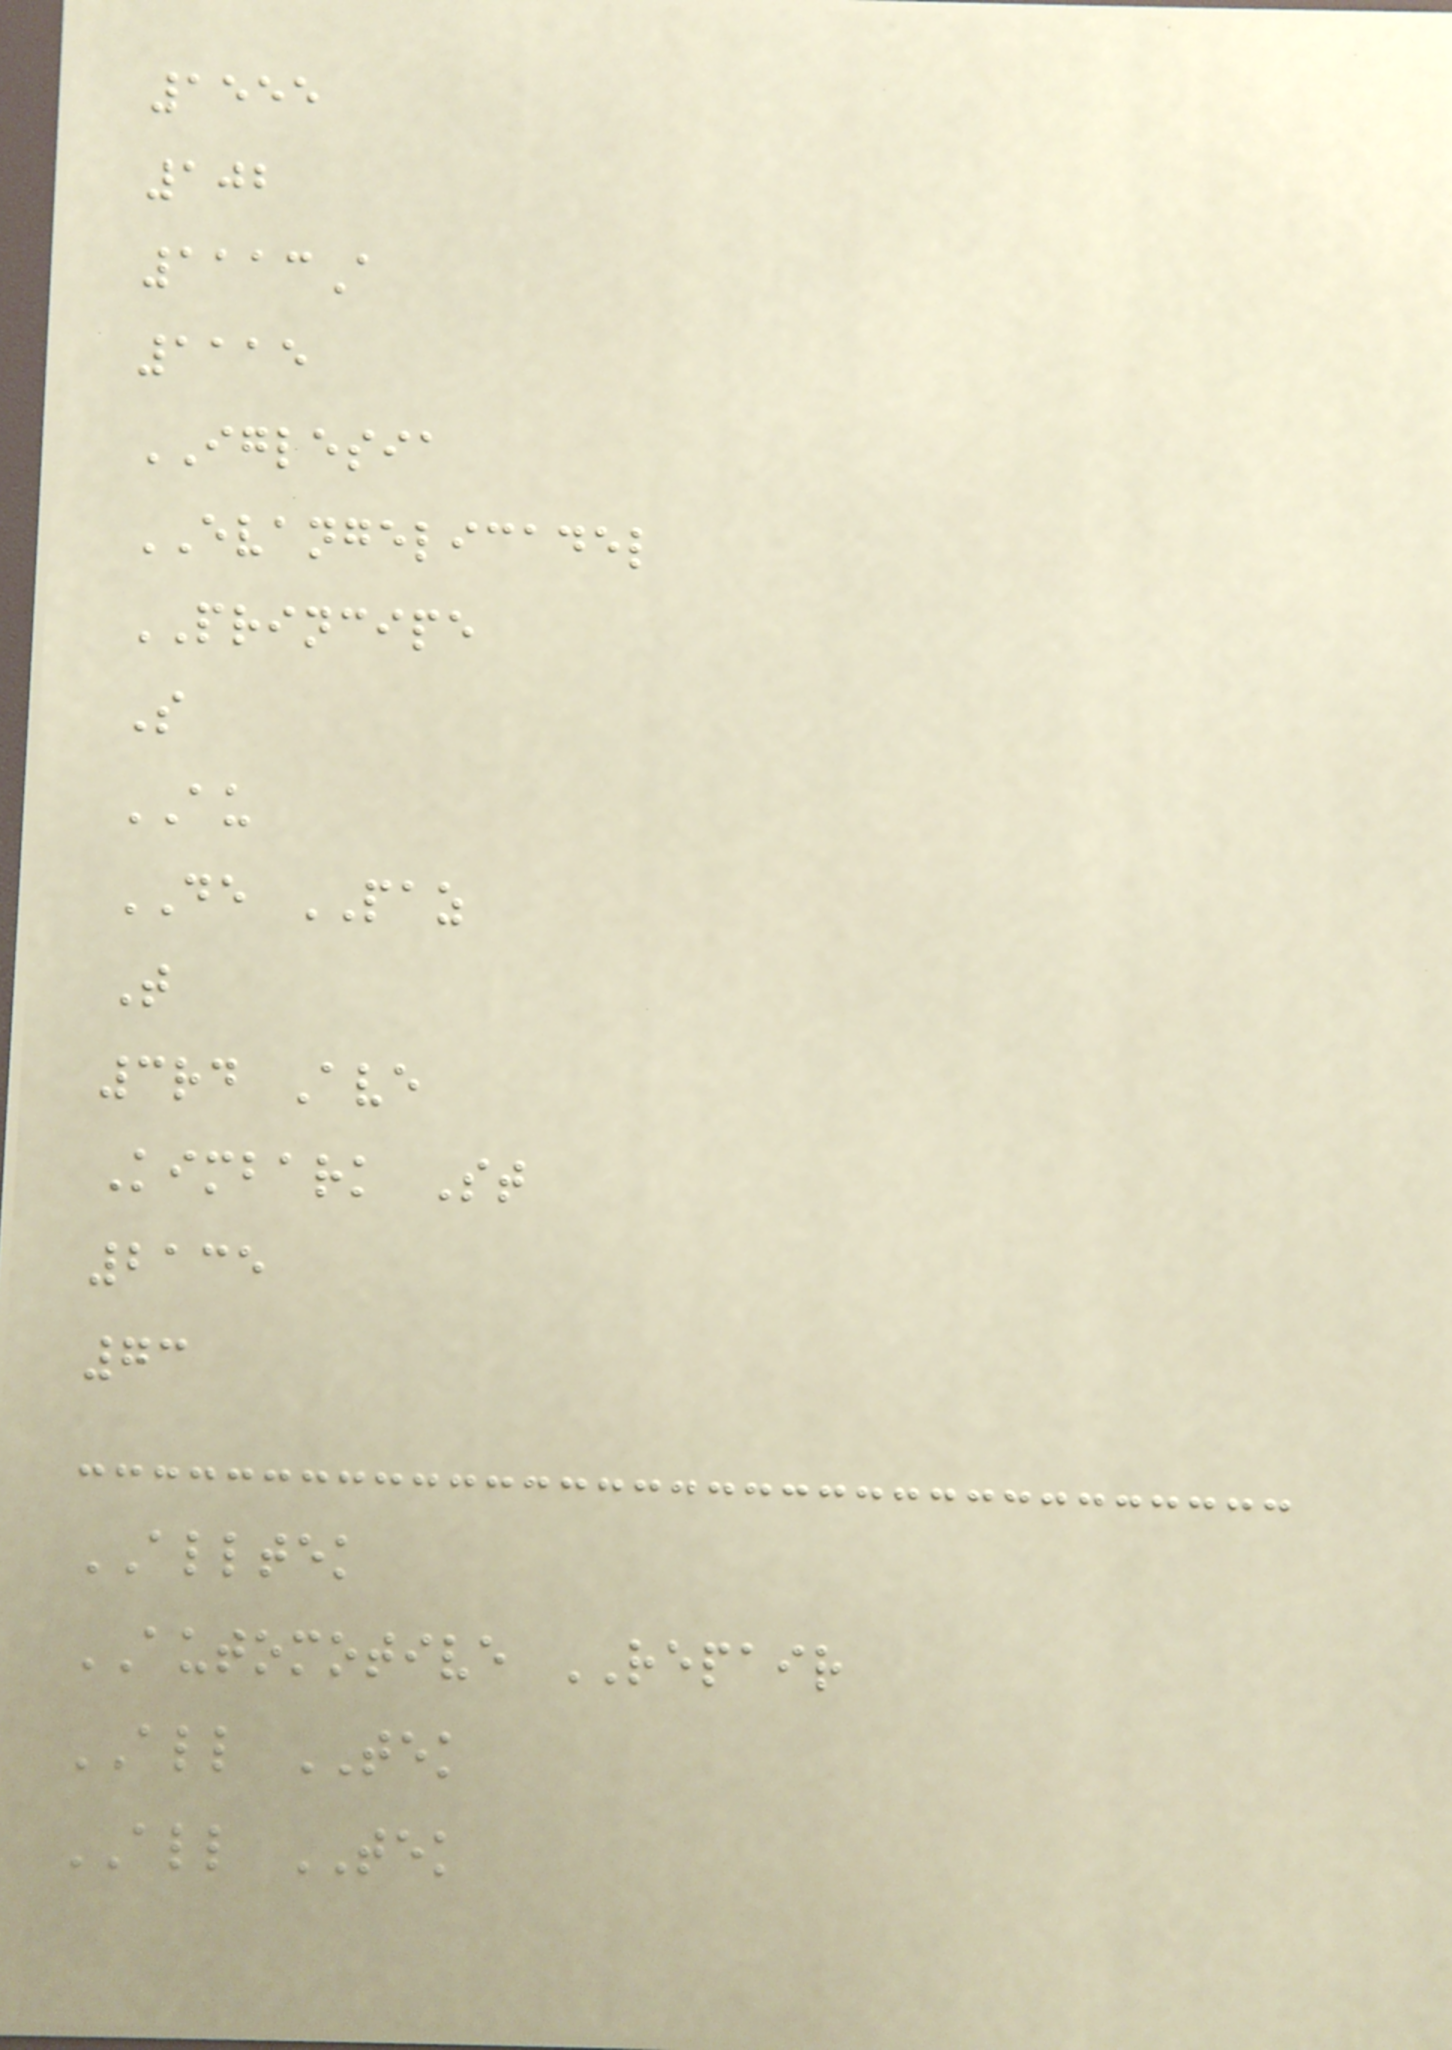1555
102
1113A
1115
IGLESIA
EVANGELICADEL
PRINCIPE
S
AU
DE PAZ
T
3rd Ave
Kimbark St
2135
73
ALLTEK
AUTOMOTIVE REPAIR
ALL TEK
ALL TEK
